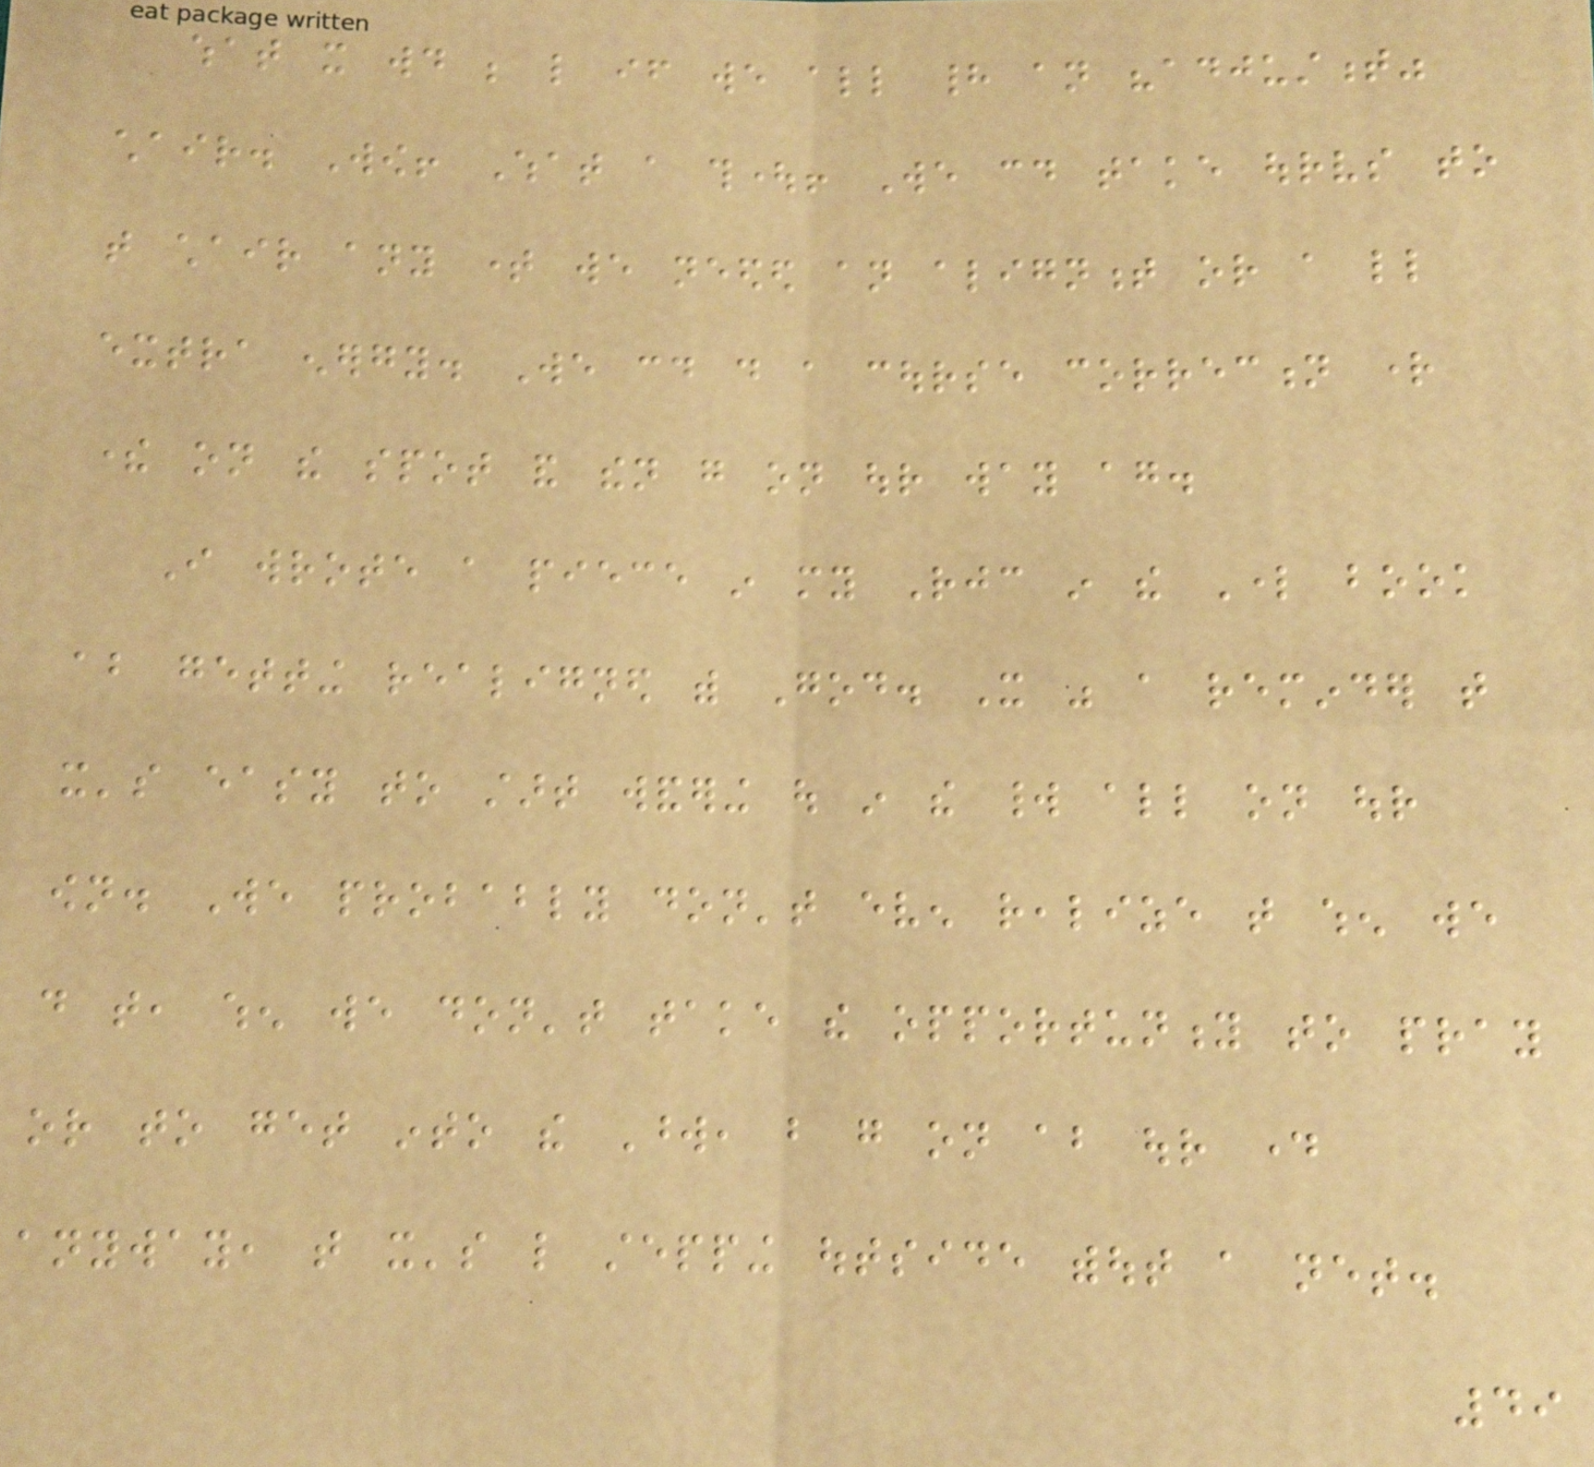what it would be like if we all had an "adjustment"
chair. Wow! What a thought! We could take ourselves to
that chair any time we needed an alignment or a little
extra energy. We could do a course correction right
there on the spot and then go on our way again.
I wrote a piece in my Rejoice in the Lord book
about getting realigned with God. It was a reminder that
it's easy to start wandering out in the world all on our
own. We probably don't even realize that when we
do that, when we don't take the opportunity to pray
or to get into the Word, but go on about our day
anyway, that it's like stepping outside without a net.
49
